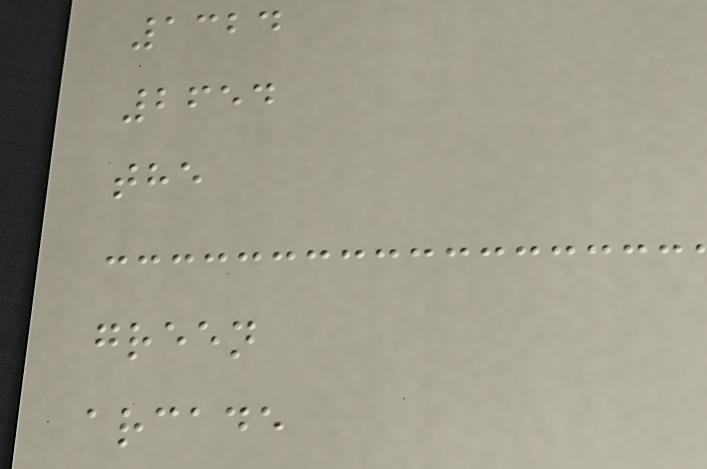1324
2654
the
green
arcade
